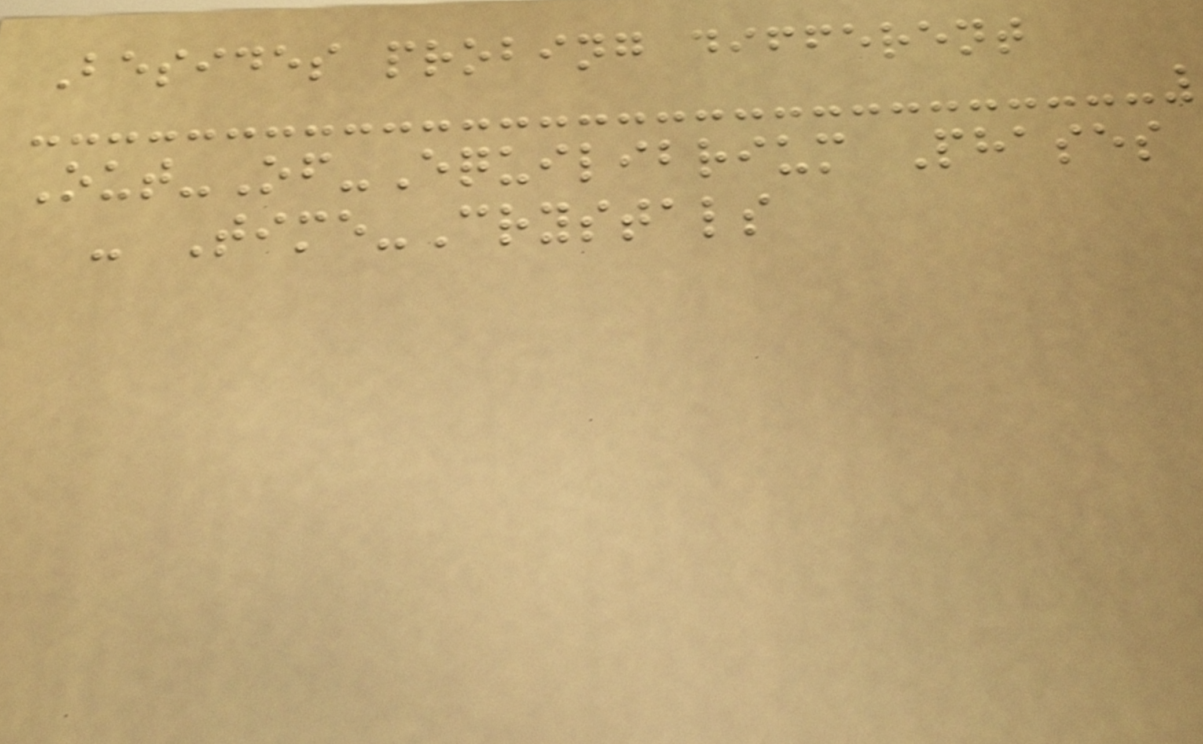Besides probing different
Out-Of-Equilibrium Phases
- Time-Crystals
